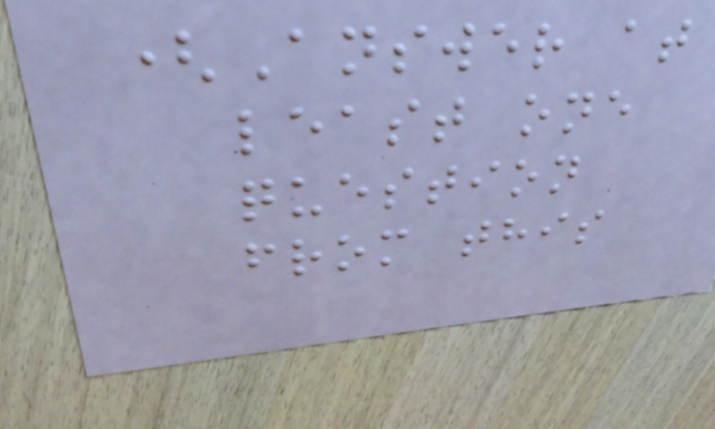(Answer at
least one
question
from this
